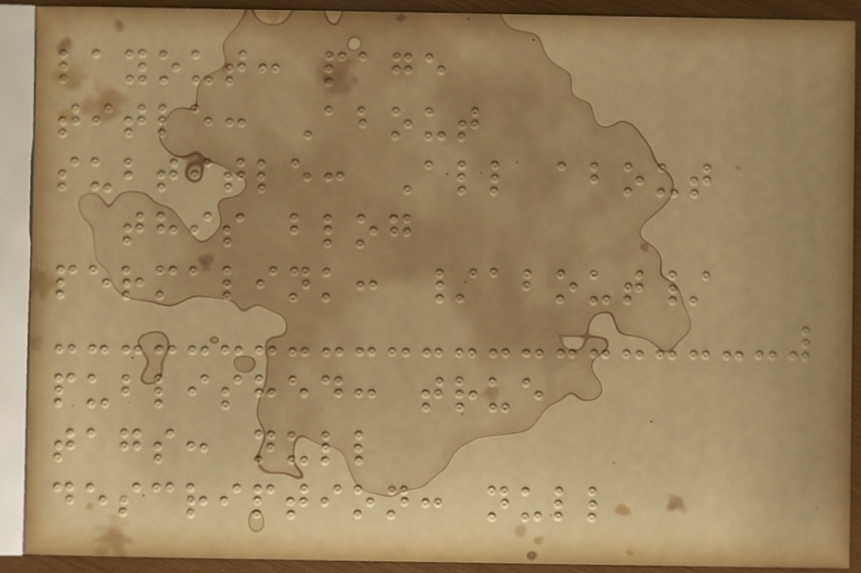layout: page
title: About
subtitle: All about
this blog
permalink: /about/
published: true
tags: null
description: null
